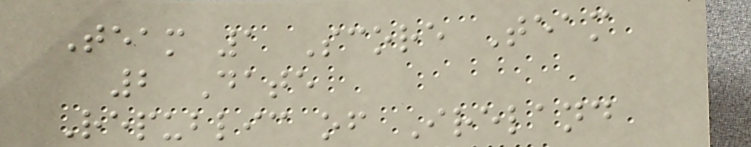Team 1 Score Team
2 Date
Republic of Ireland
